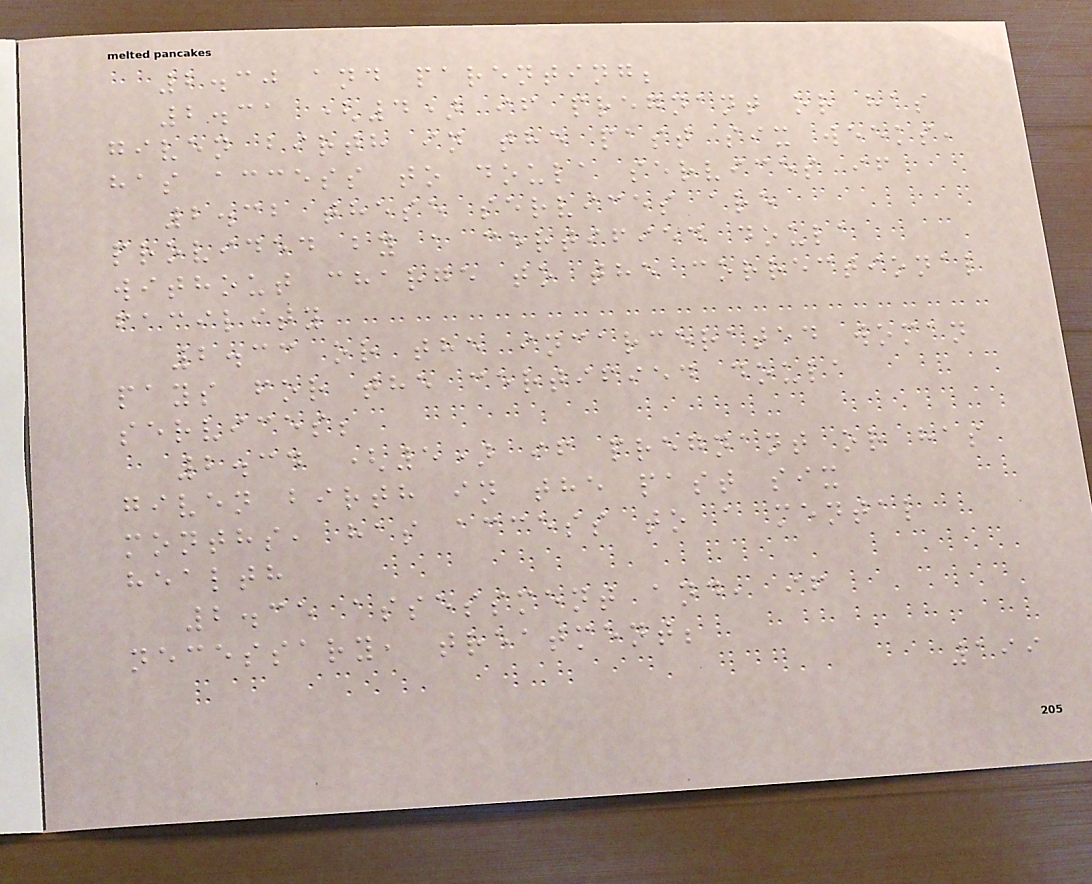2.30 and parenting;
2.31 (4) if pregnant or has
given birth in the past six weeks,
has access to doula services if
2.32 these services are
provided by a certified doula
without charge to the correctional
facility
2.33 or the incarcerated woman
pays for the certified doula
services;
2.34 (5) if pregnant or has
given birth in the past six
months, has access to a mental
health
2.35 assessment and, if
necessary, treatment;
199
